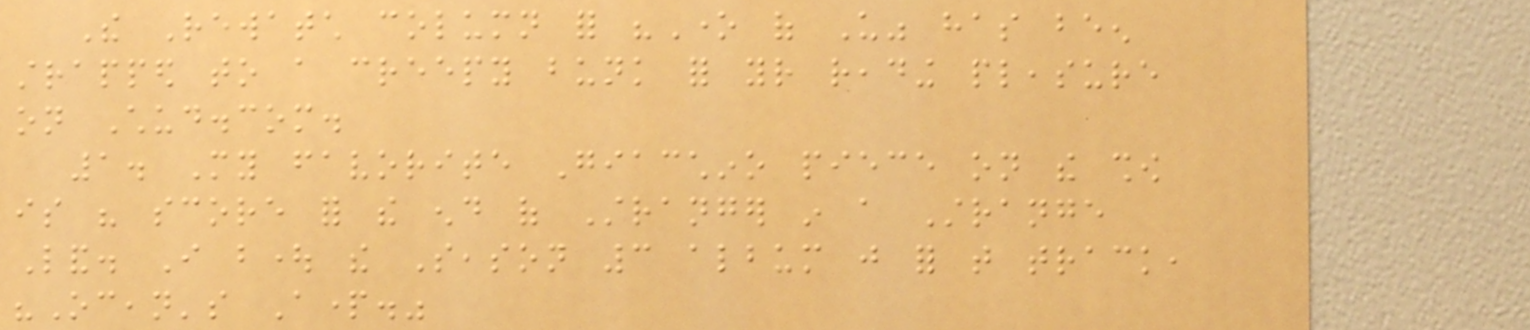The Rewatch column for "One of Us" has been
strapped to a creepy bunk for your reading pleasure
on Chud.com.
1. My favorite Giacchino piece on the show
is his score for the end of Stranger in a Strange
Land. I bought the Season 3 album just for that track,
"Ocean's Apart."
